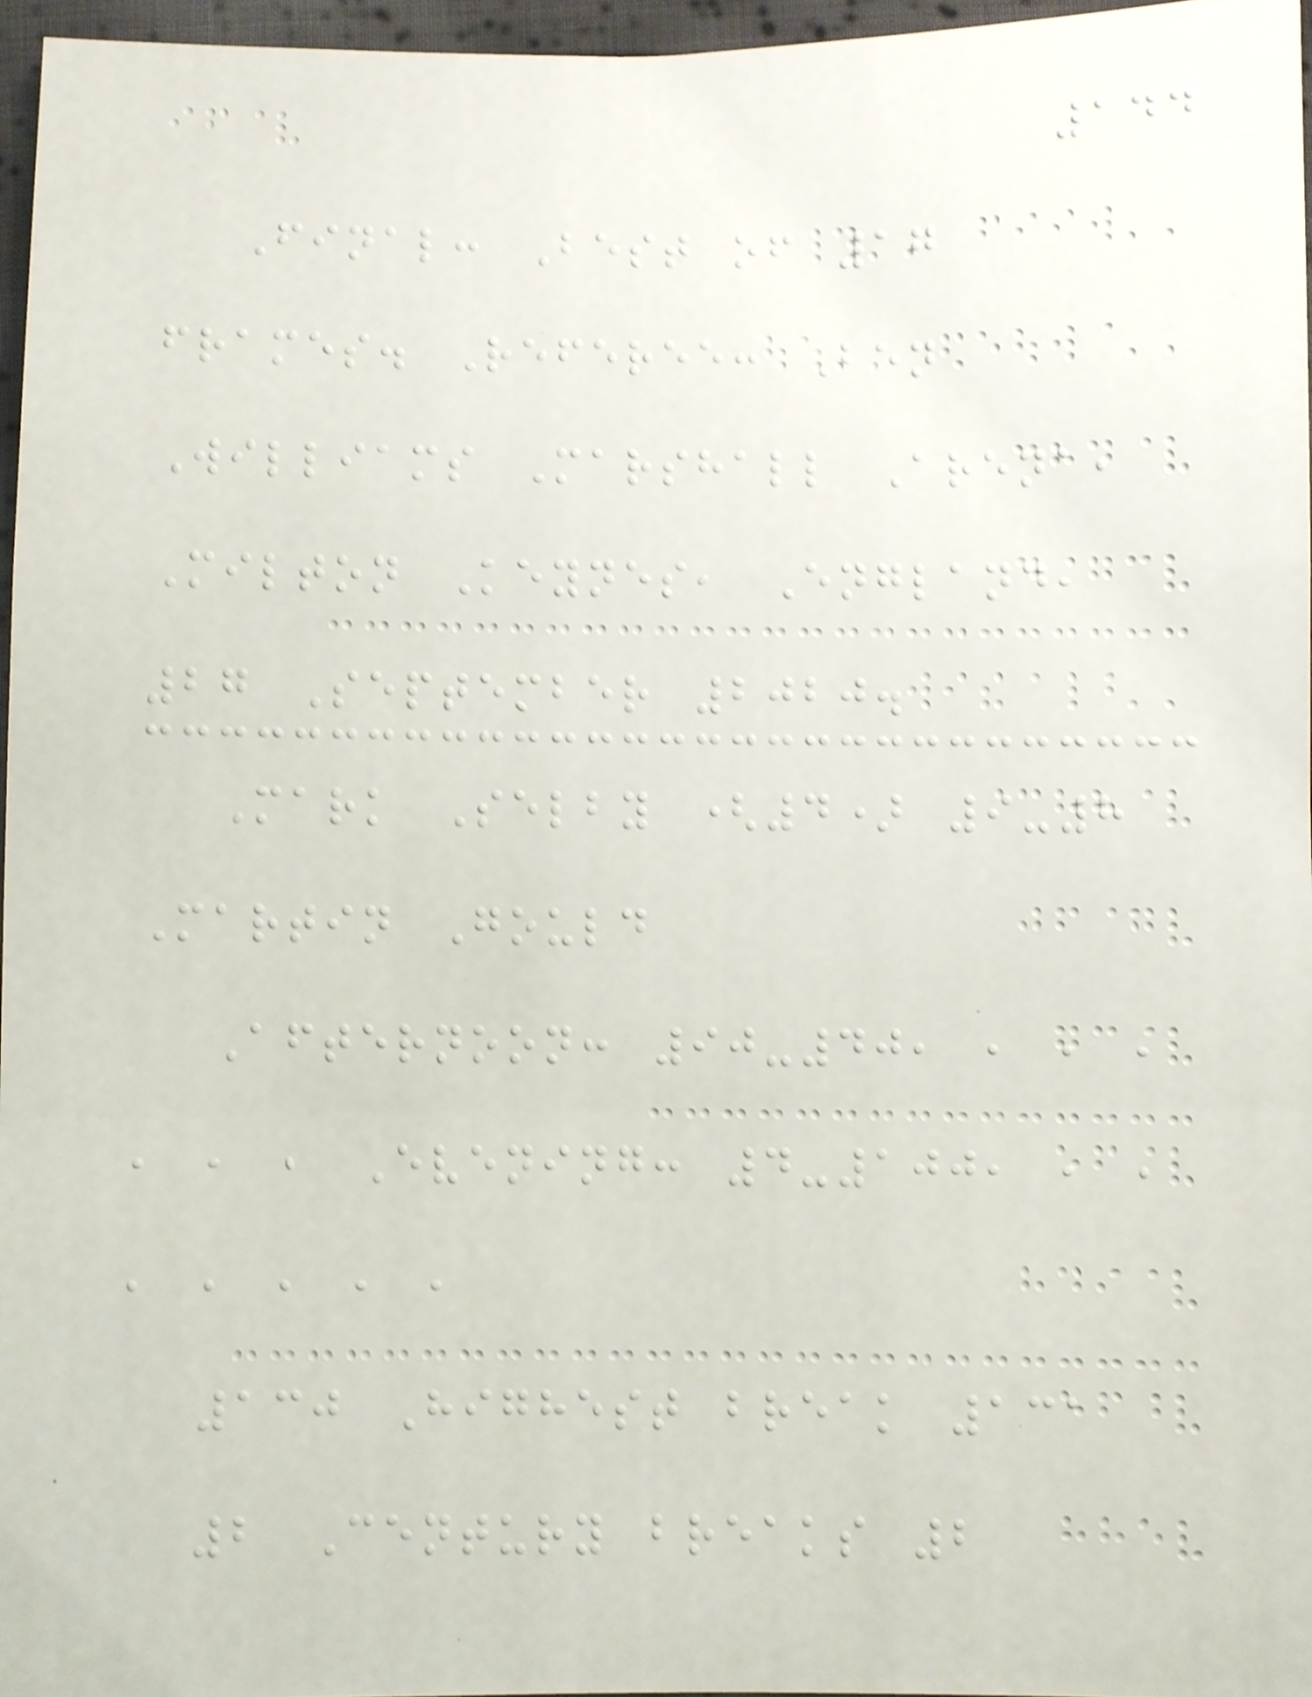144
Final: Best of 17
frames. Referee: Ben
Williams Marshall Arena,
Milton Keynes, England,
27 September 2020.
Mark Selby (4) 9-8
Martin Gould
Afternoon: 90-40, , , ,
, , , Evening: 4-100, , ,
, , , , ,
130 Highest break 131
2 Century breaks 2
